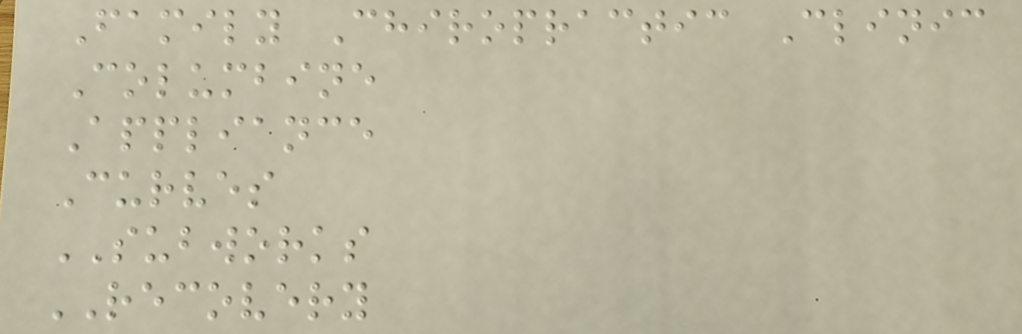Family Chiropractic Clinic
Columbine
Appliance
Curves
SUBWORKS
RECOVERY
